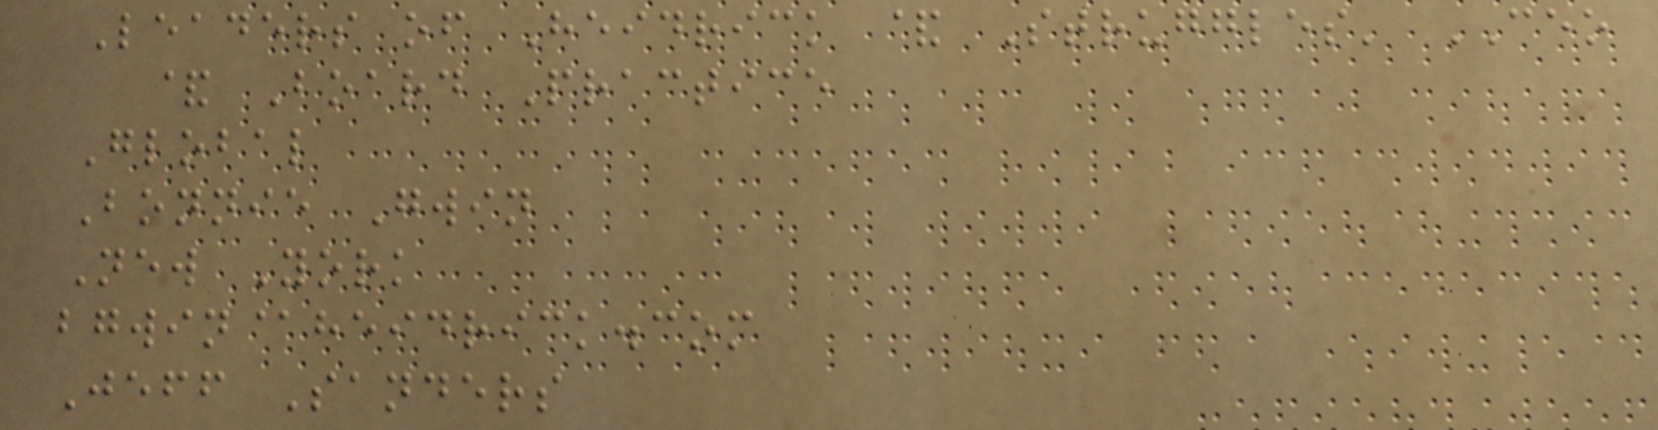Leaders of Heidrick & Struggles' CEO
& Board Practice
Global
Bonnie Gwin
New York
bgwin@heidrick.com
Jeff Sanders
